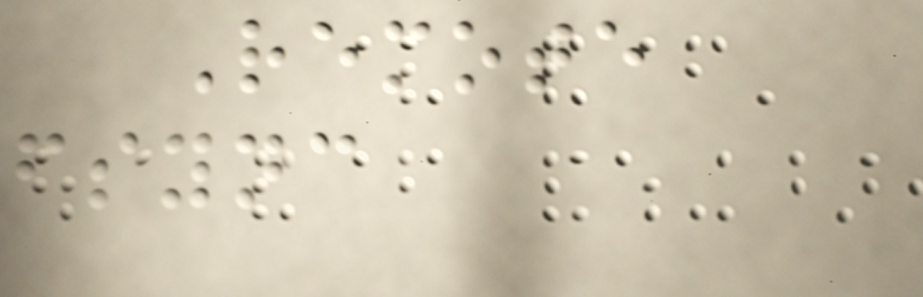Remote
fsync
